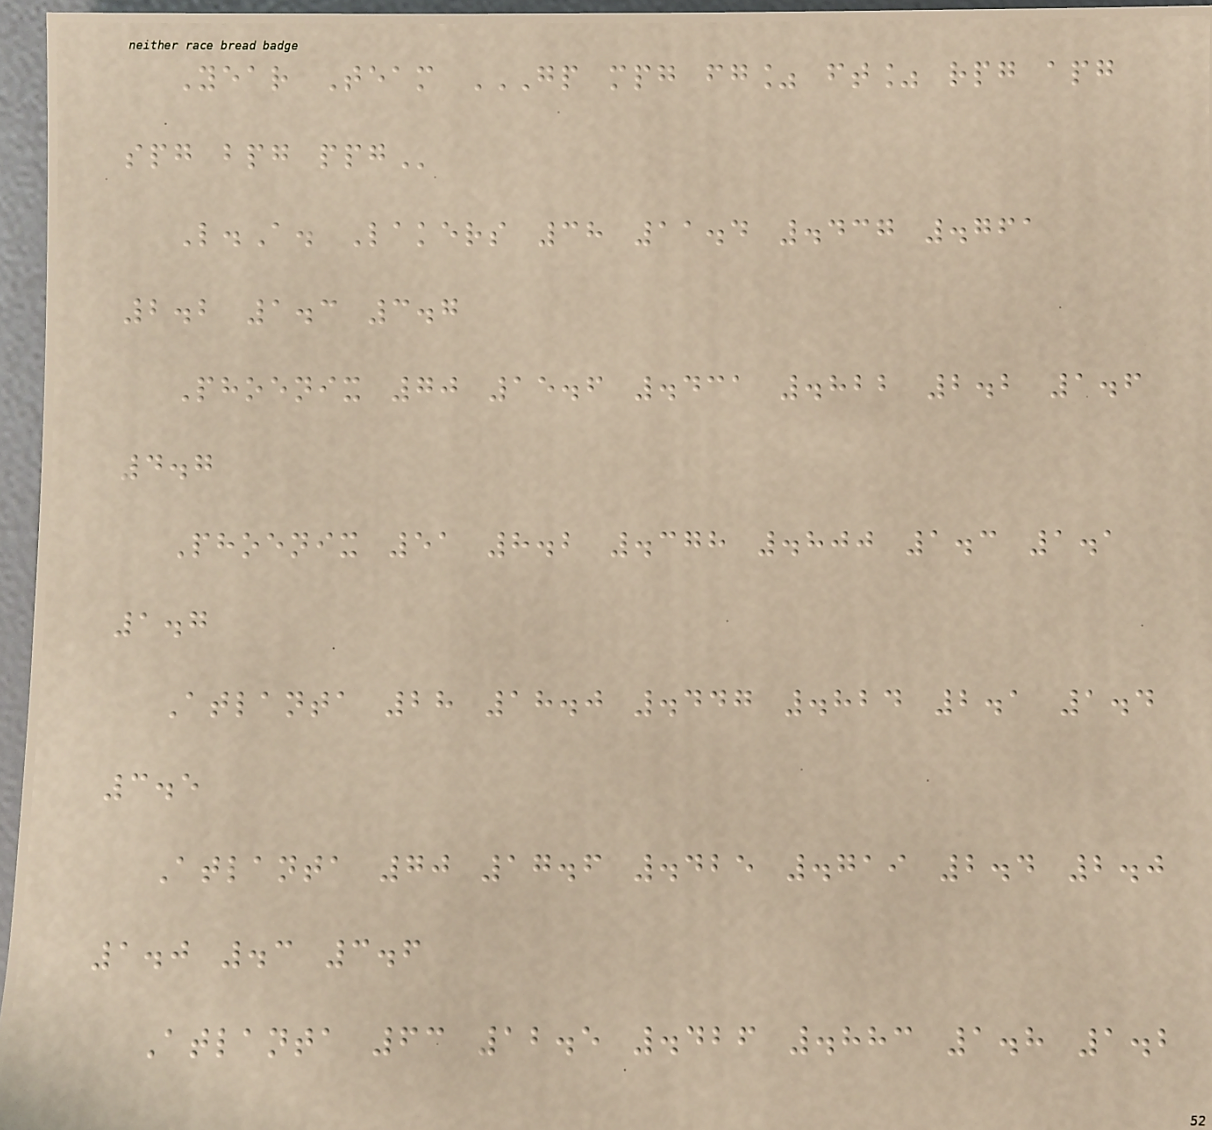Year Team GP MPG FG% FT% RPG APG
SPG BPG PPG
L.A. Lakers 38 11.4 .437 .761
2.2 1.3 3.7
Phoenix 70 15.6 .431 .822 2.2 1.6
4.7
Phoenix 51 8.2 .378 .800 1.3 1.1
1.7
Atlanta 28 18.0 .447 .824 2.1 1.4
3.5
Atlanta 70 17.6 .425 .719 2.4 2.0
1.0 .3 3.6
Atlanta 63 12.5 .426 .883 1.8 1.2
